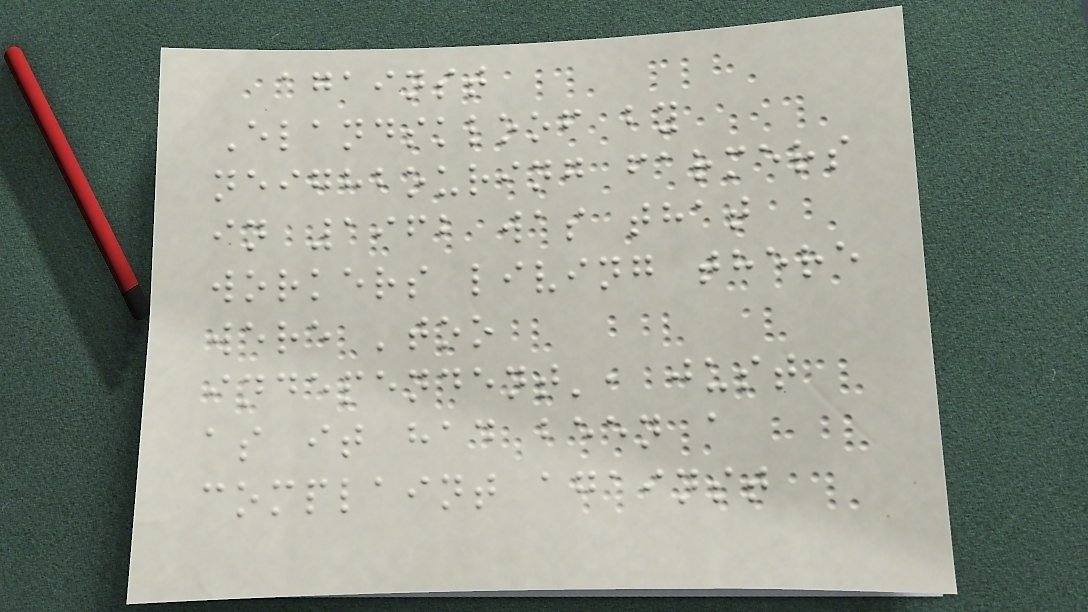against
Elandskloof by
neighbouring farmers
in 1962 was that
workers living there
were 'too
independent', just
as it had been a
complaint against
